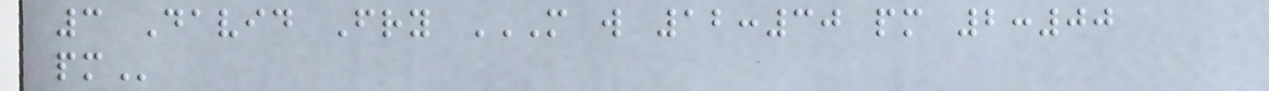3 David Fry M W 12:30 PM 2:00
PM
